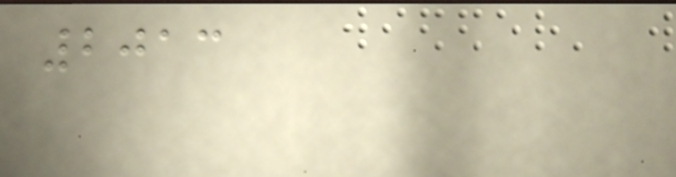2013
